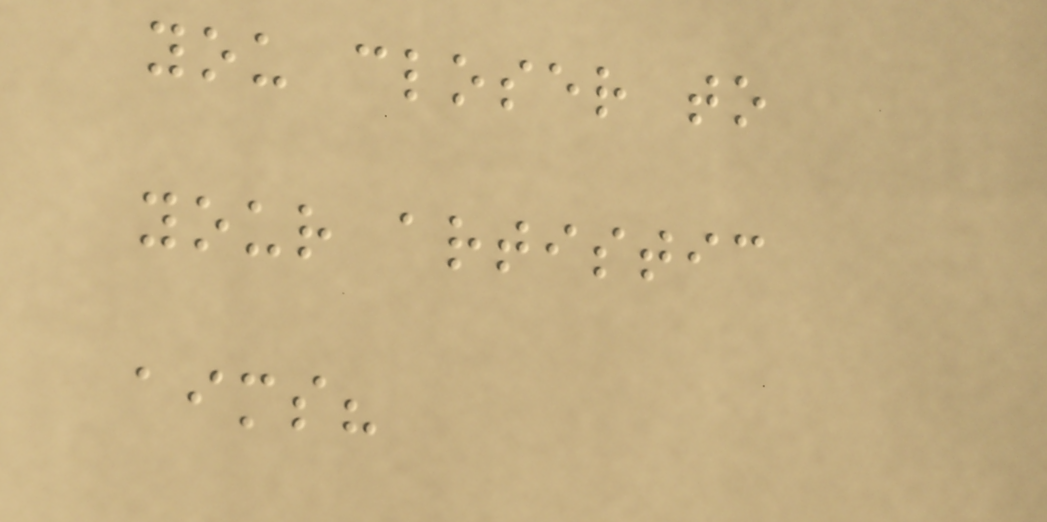you closer to
your artistic
aims?
